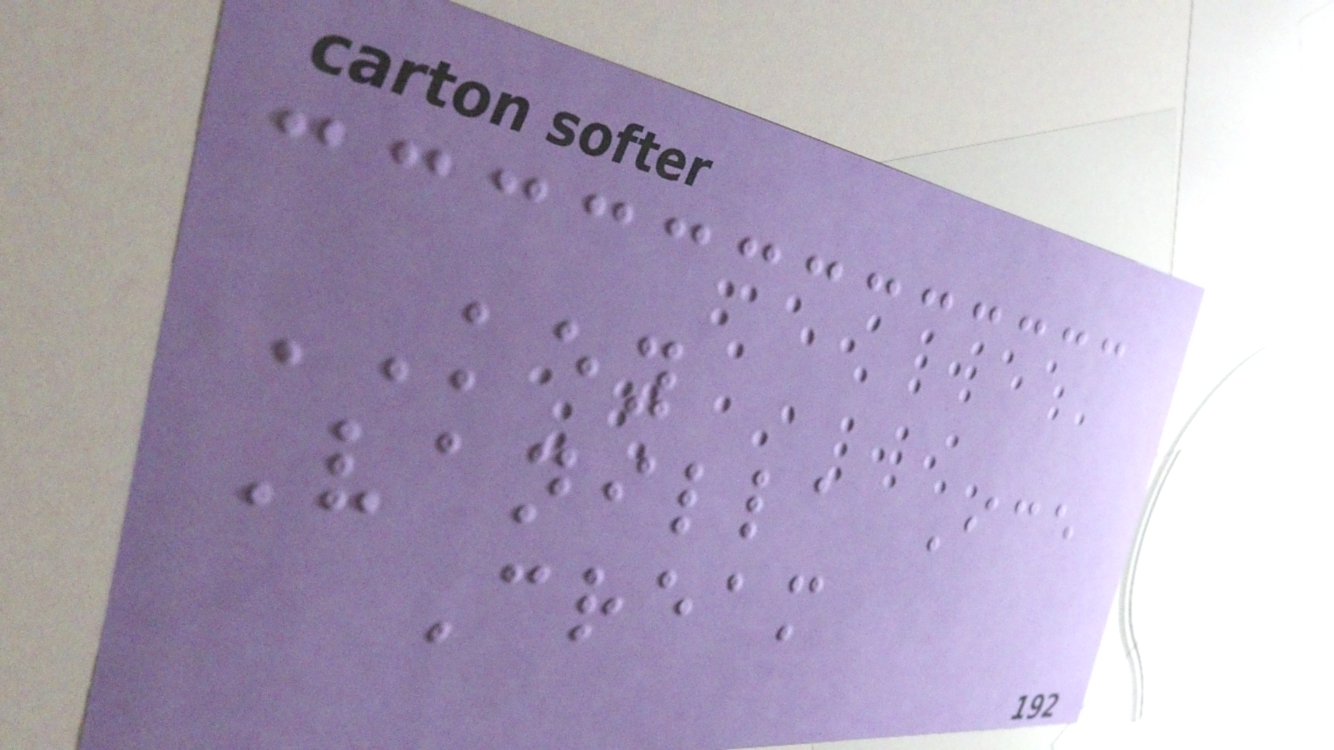KEY
Vanilla Ice
Cream
